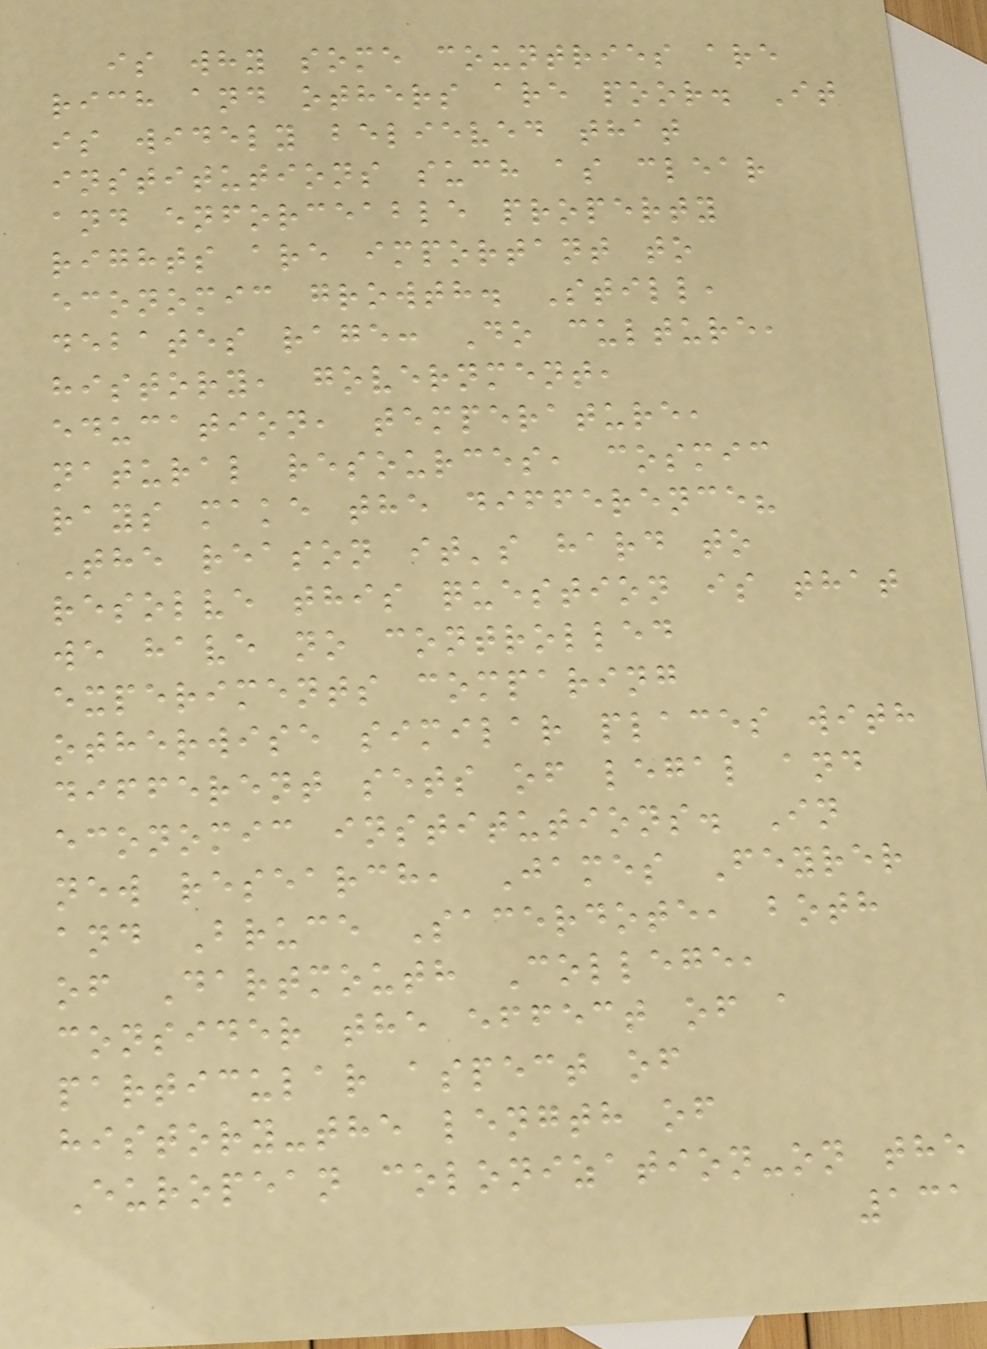is why some countries are
rich and others are poor. It
is widely believed that
institutions such as clear
and enforceable property
rights are important to
economic growth. Still,
debates rage: Do culture,
history, government,
education, temperature,
natural resources, cosmic
rays make the difference?
The reason it's hard to
resolve this question is that
we have no controlled
experiments comparing
otherwise similar places with
different sets of legal and
economic institutions. In
new research, James Feyrer
and Bruce Sacerdote, both
of Dartmouth College,
consider the effect of a
particular aspect of
history-the length of
European colonization-on the
131
